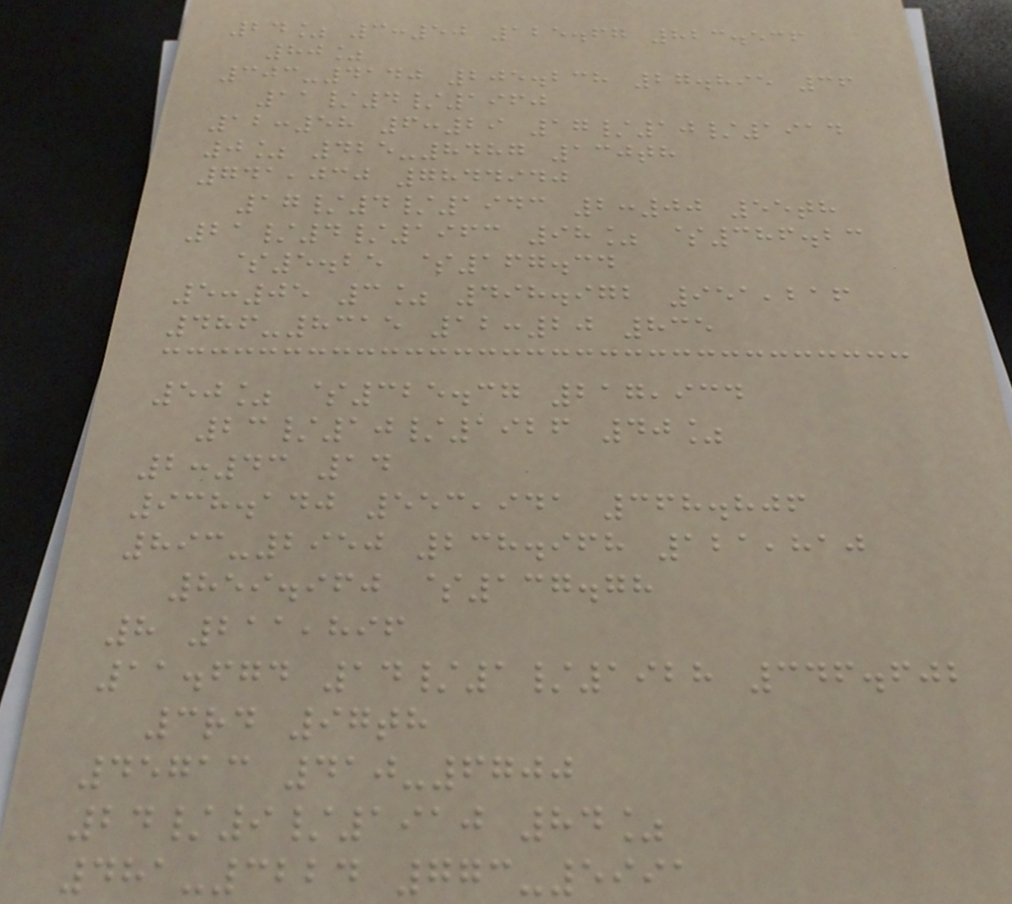24% 3:50 125.67 823.536
80%
303-4140 205.238 27.895 36
11/4/1960
12:58 6:29 17/10/1914
0% 425-8487 130th
741,030 7844940
17/4/1943 2:00 55th
21/4/1963 98% $386.23
$5.25 $167.34
5:05 3% 498.972 951,216
486-8315 12:20 835
50% $325.37 217,934
23/10/1926 40%
2:43 14
938.140 553,941 368.806
893-2950 238.968 121,810
859.960 $137.78
8 211,896
11.674 14/1/1928 346.602
3rd 97th
45713 410-6700
24/9/1910 84%
481-3224 773-5991
